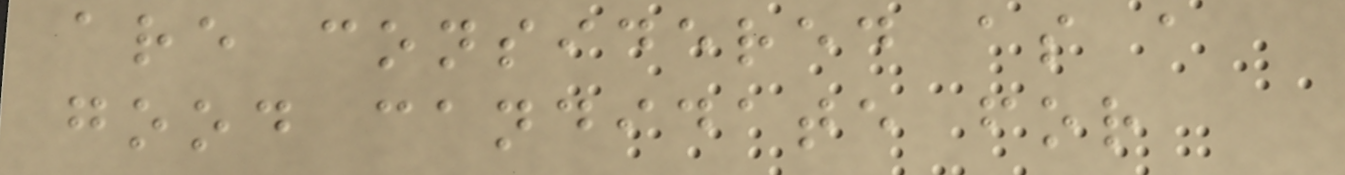are considered as a
good candidate for
